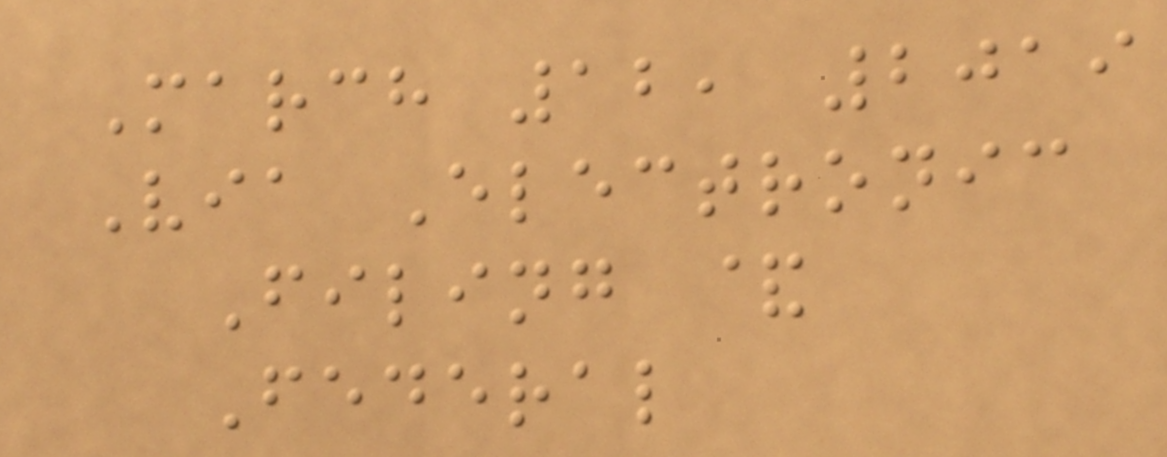March 12, 2019
Via Electronic
Filing &
Federal
